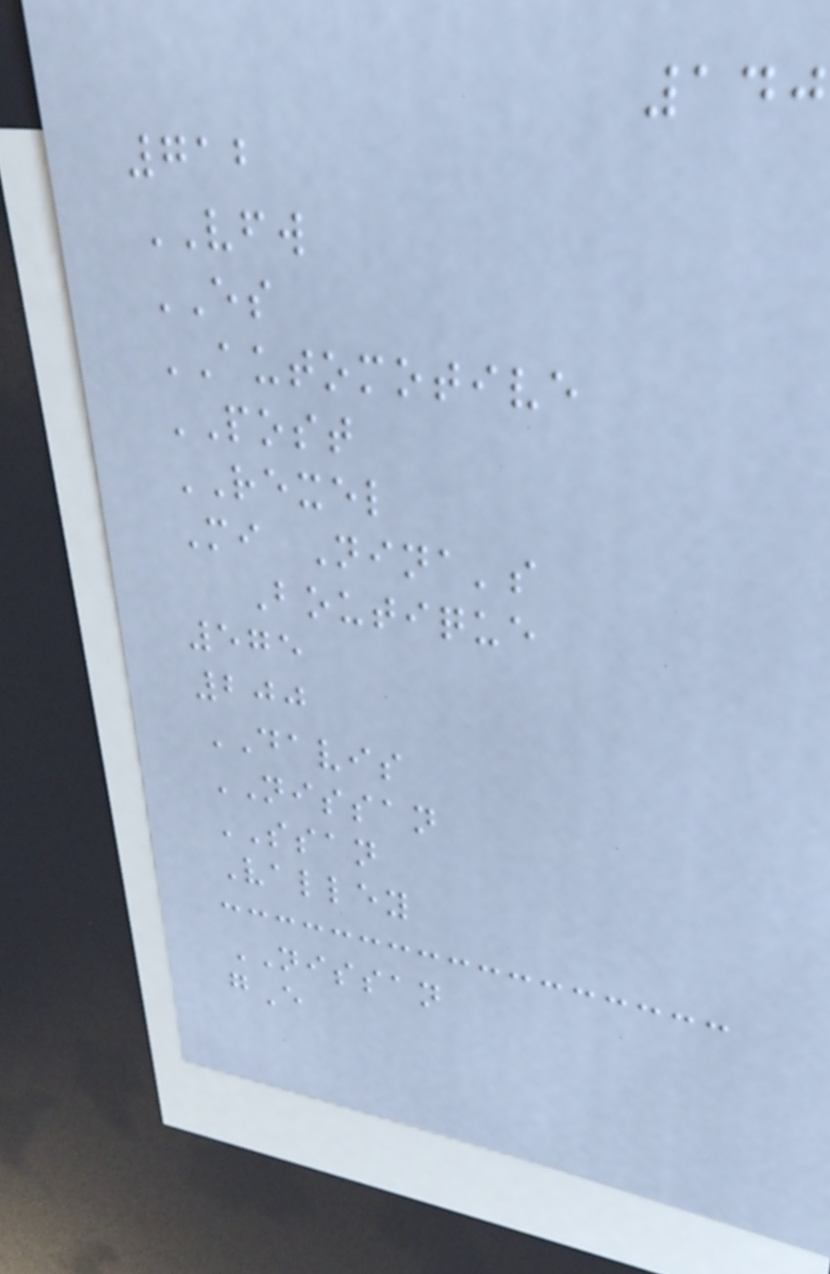140
712
VFW
ES
AUTOMOTIVE
POST
REXEL
Mi Nina's
Boutique
575
200
DAVIS
NISSAN
SSAN
Valley
NISSAN
gE
